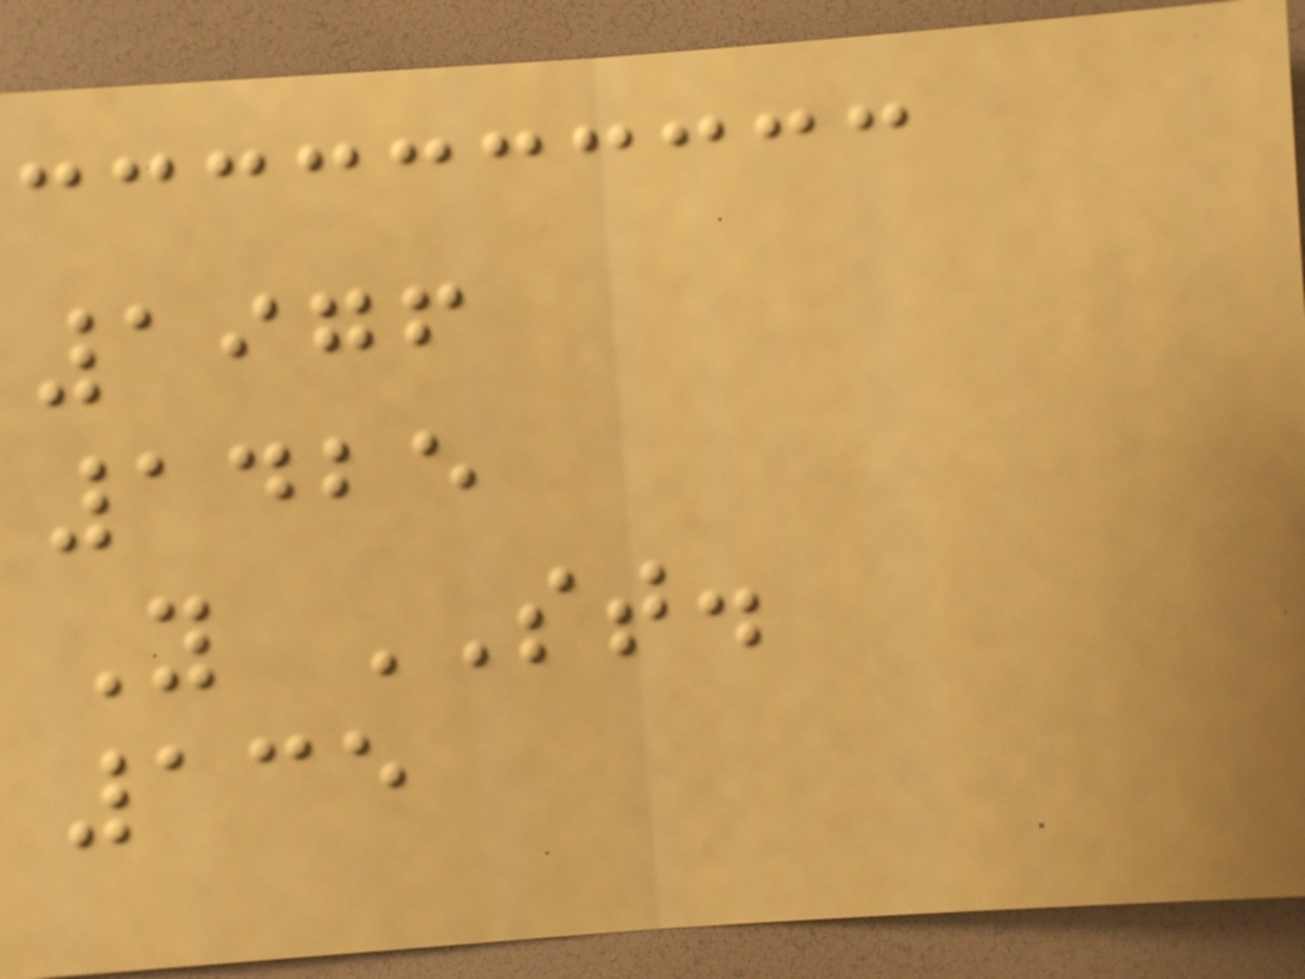1976
1425
Y ST.
135
